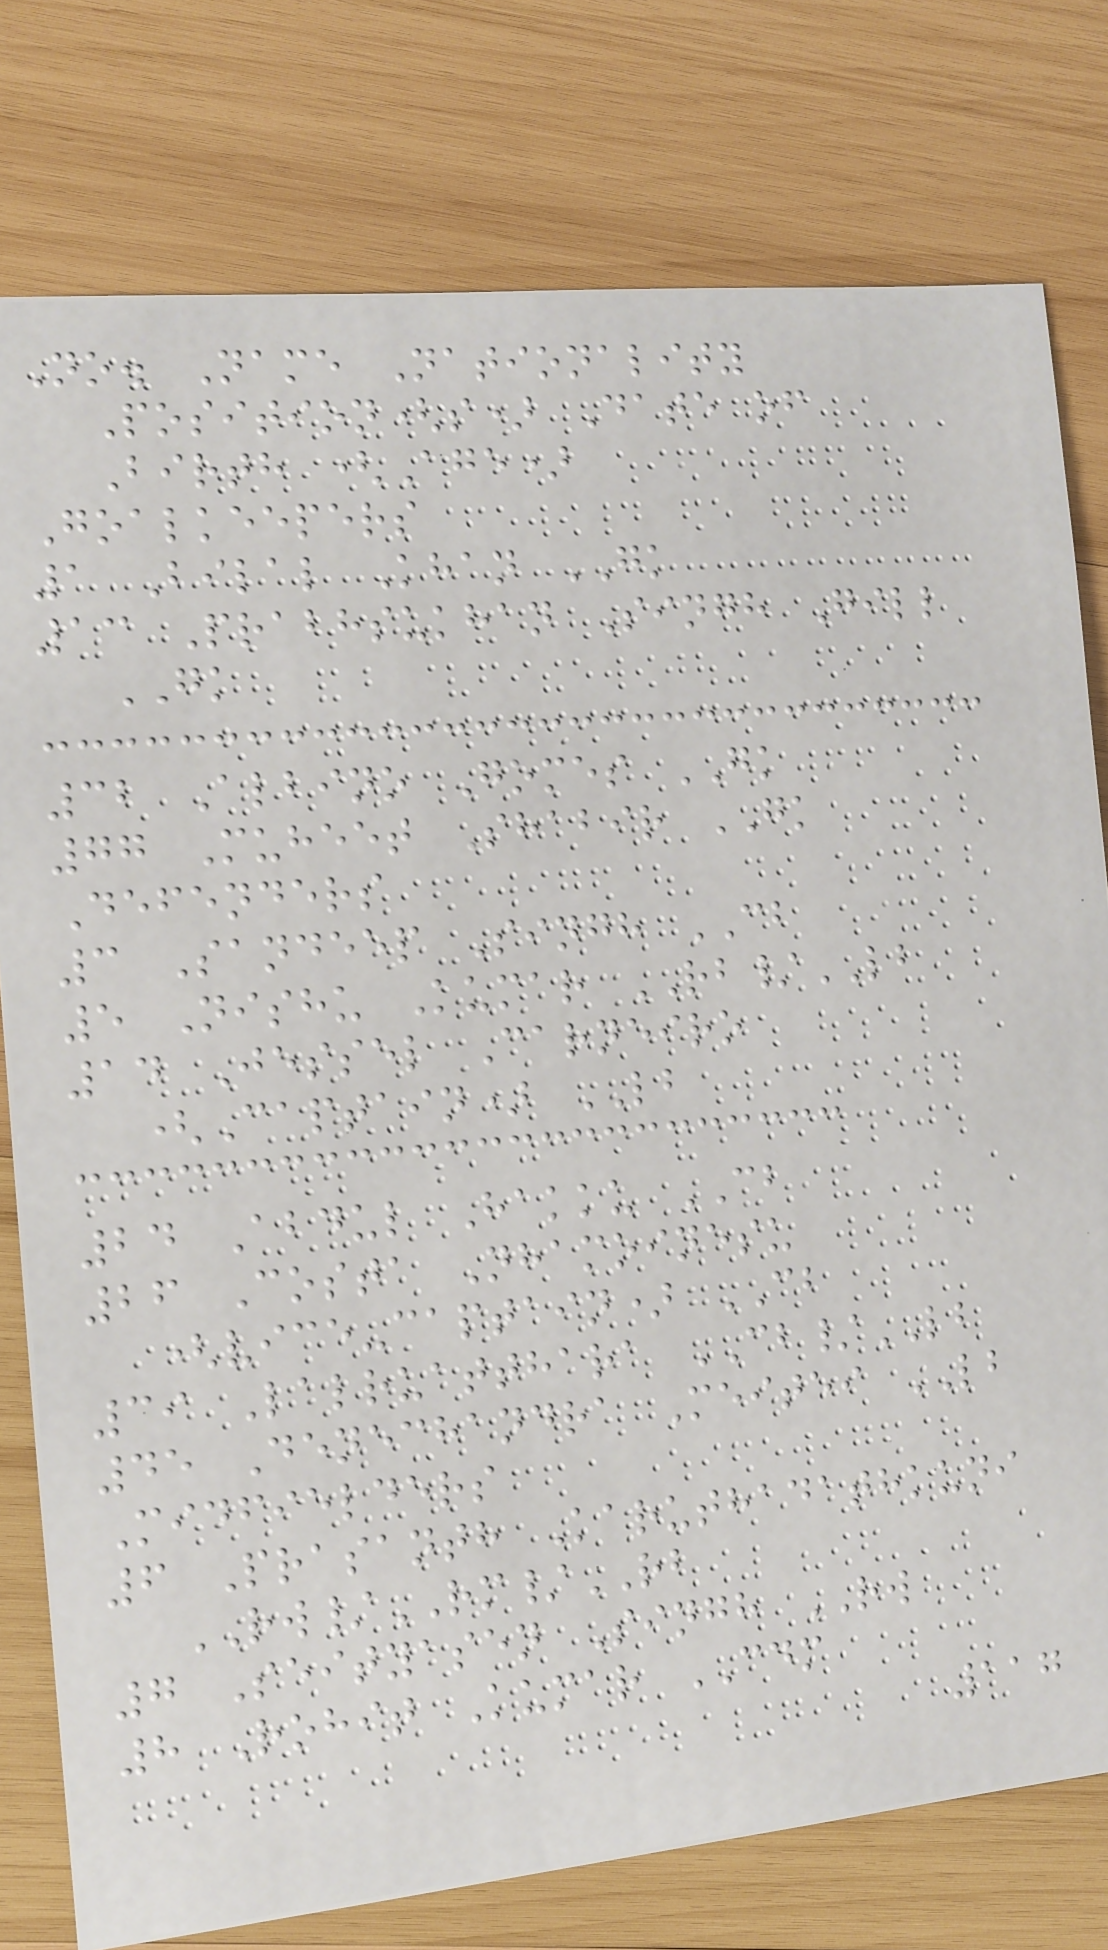No. Name Nationality
Position(s) Date of
Birth (Age)
Goalkeepers
1 Bilal Khan GK
13 Prabhsukhan Singh Gill
GK
32 Albino Gomes GK
77 Muheet Shabir GK
Defenders
3 Sandeep Singh CB
5 Nishu Kumar RB/LB
14 Jessel Carneiro
(Captain) LB
24 Abdul Hakku CB
26 Costa Nhamoinesu
(vice-captain) CB
39 Lalruatthara CB/LB
45 Denechandra Meitei LB
Midfielders
6 Prasanth Karuthadathkuni
RW/RM/RB
7 Seityasen Singh RW
8 Rohit Kumar CDM
117
